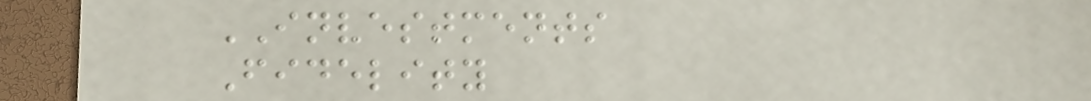INVESTMENTS
Fidelity
